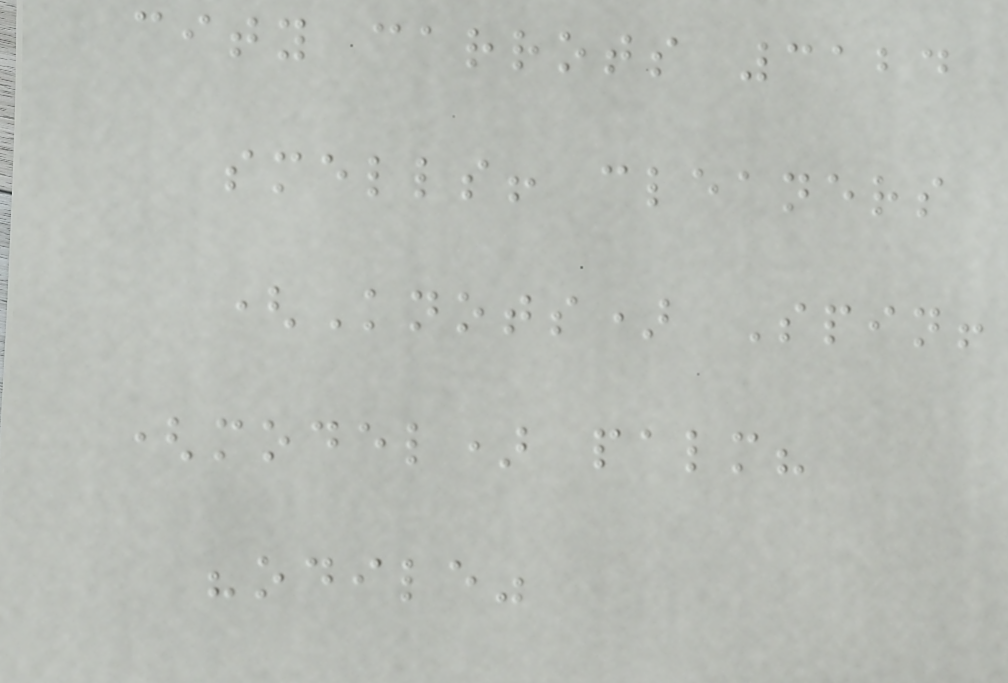city carrots 3124
smells! cleaners
(Knots) Spin!
(model) palm?
"odile"
